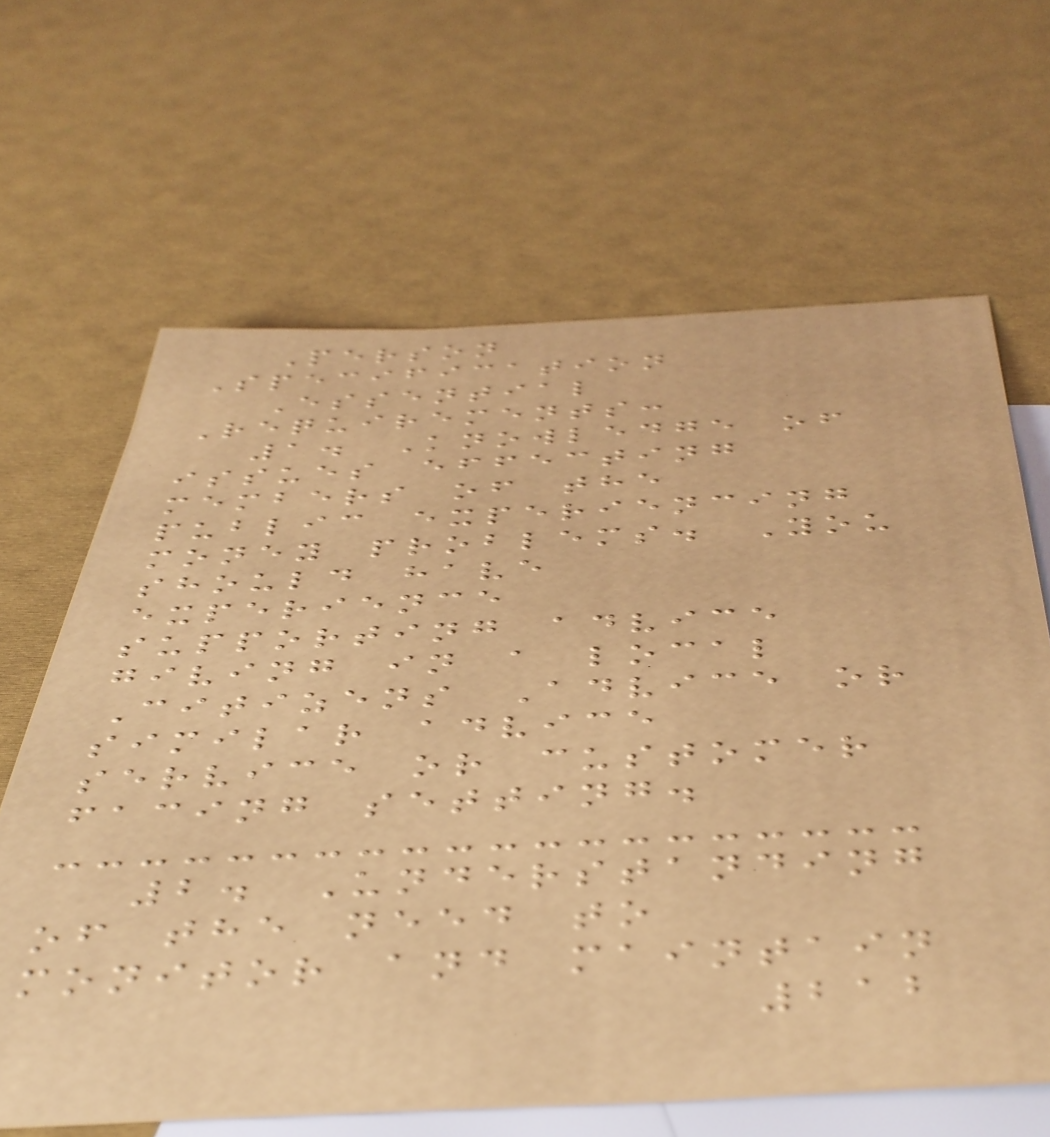Person
Specification
Essential
Requirements:
1. Knowledge of
issues effecting
members of the
public experiencing
money problems. You
should have
experience
supporting advice
giving in a local
Citizens Advice or
similar advice
service or customer
facing setting.
2. Understanding
of the need to
monitor and maintain
212
